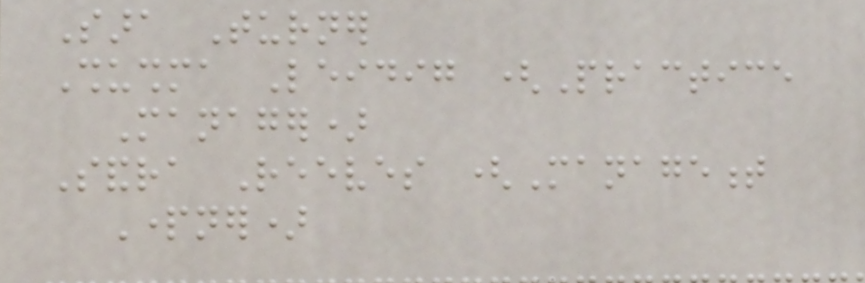Sara Turner
Shushma Leidig (Practice
Manager)
Sandra Reeves (Management
Partner)
